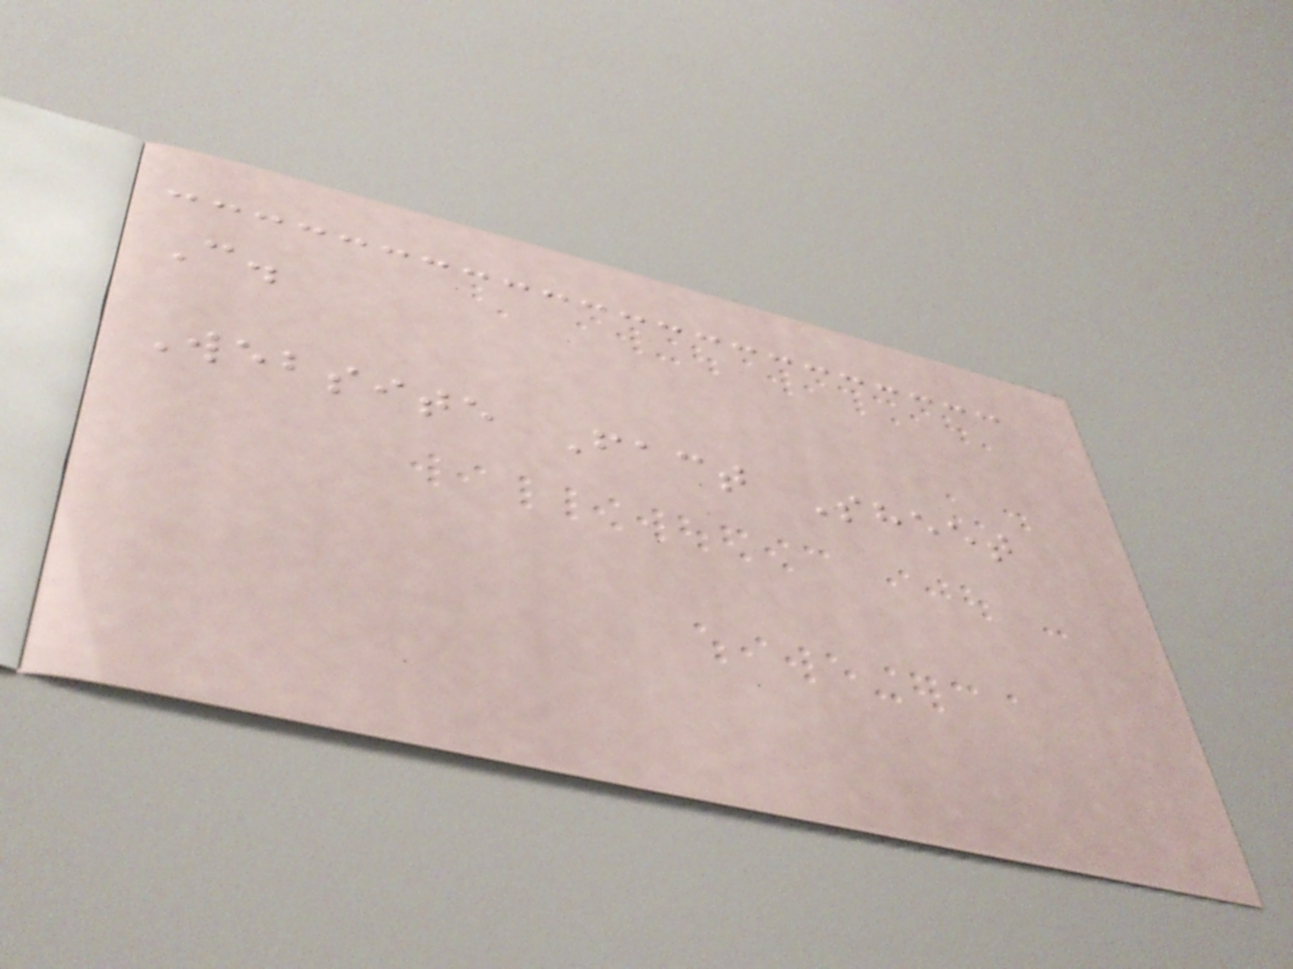C.
Website Fact Sheet
